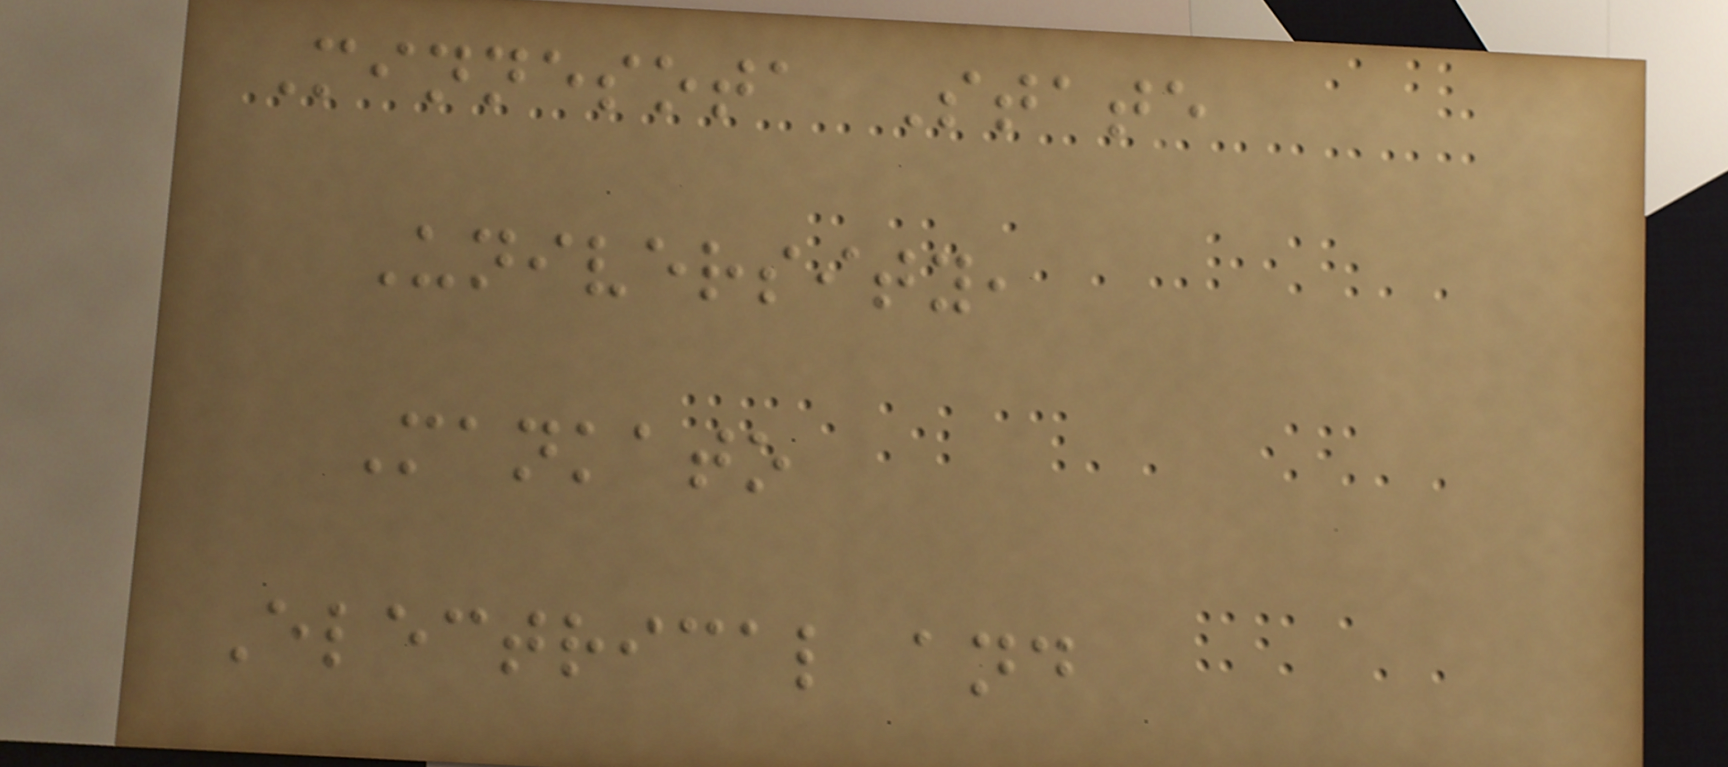Minnesota State
University,
Mankato
Electrical and
